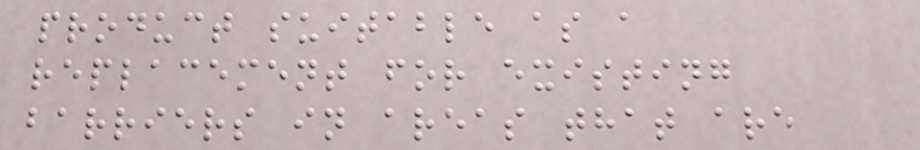product suitable as a
replacement for existing
barriers in areas that are
